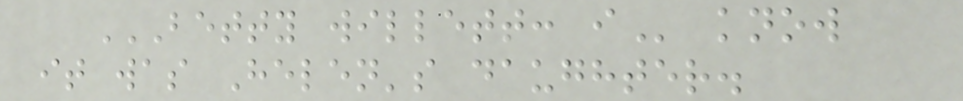BETTY WILLETT: I know
it was Helen's daughter.
